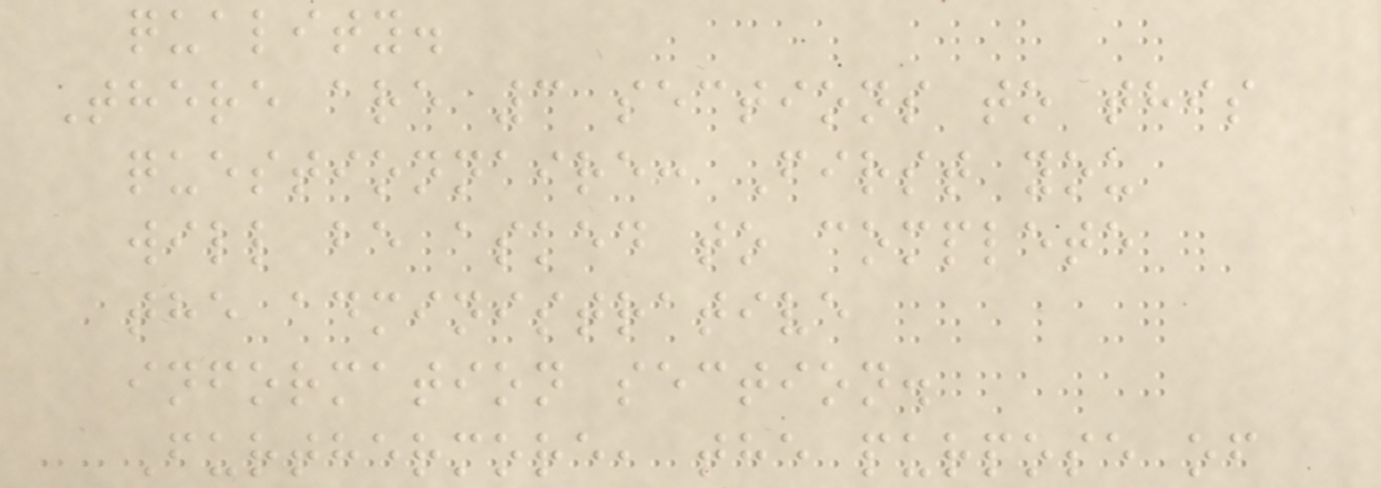quality.
There are 3 sections to this
questionnaire: First you
will be asked to complete
the administrative
information section.
Furthermore, the purpose of
